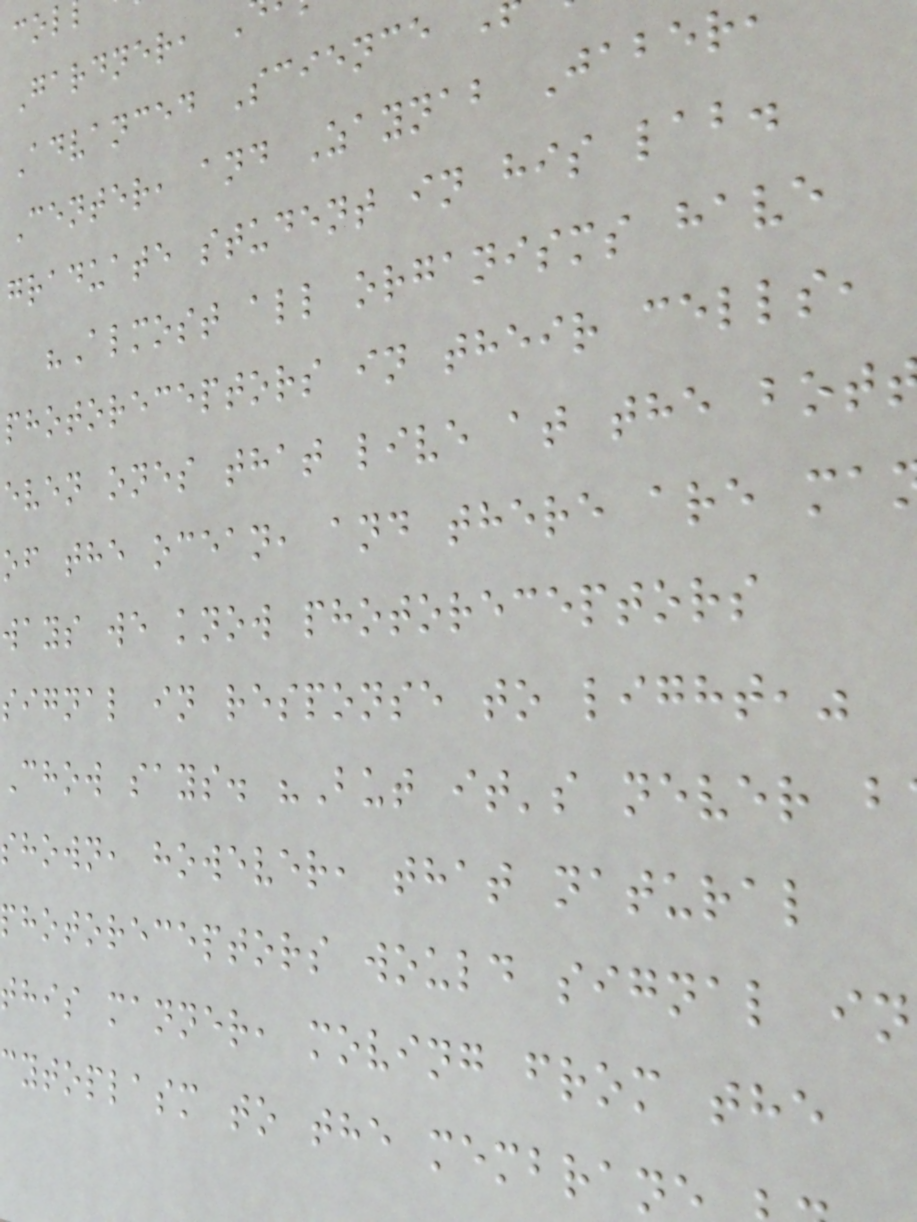Gardner,
Advanced Science
Center, and Zaynab Jaber
graduate student in his lab.
"Almost all organisms have
photoreceptors in their cells,
even ones that live at the bot
of the ocean, and there are ma
ways we know photoreceptors
signal in response to light,"
Chow says. "But it's never b
shown, however, that natural
photoreceptors would signal in
this manner, moving from the
cytoplasm to the membran
